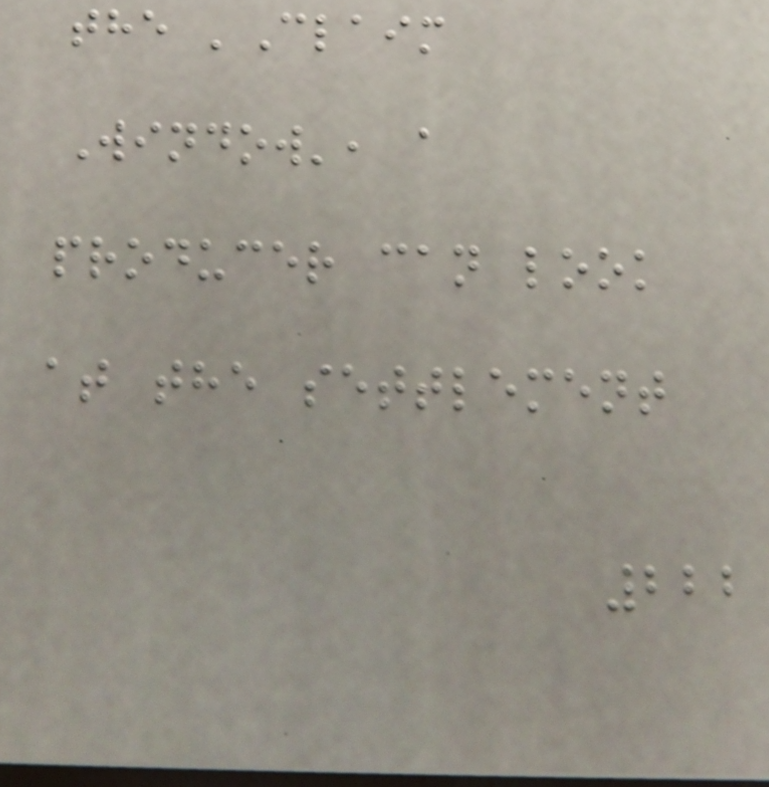the 'Claim
Window', a
producer can look
at the settlement
222
